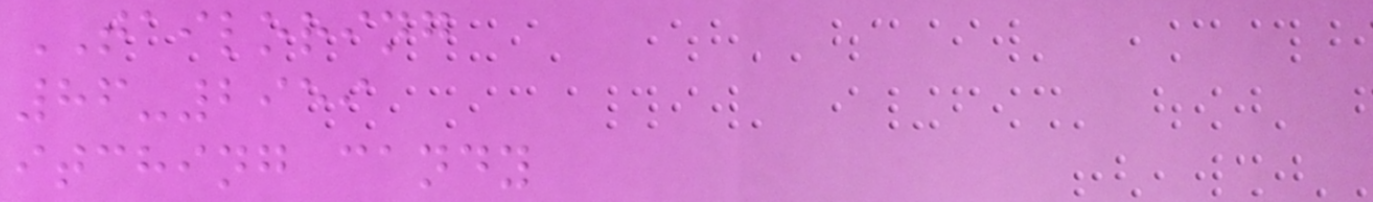TAILORING
86-2959
itching candy
